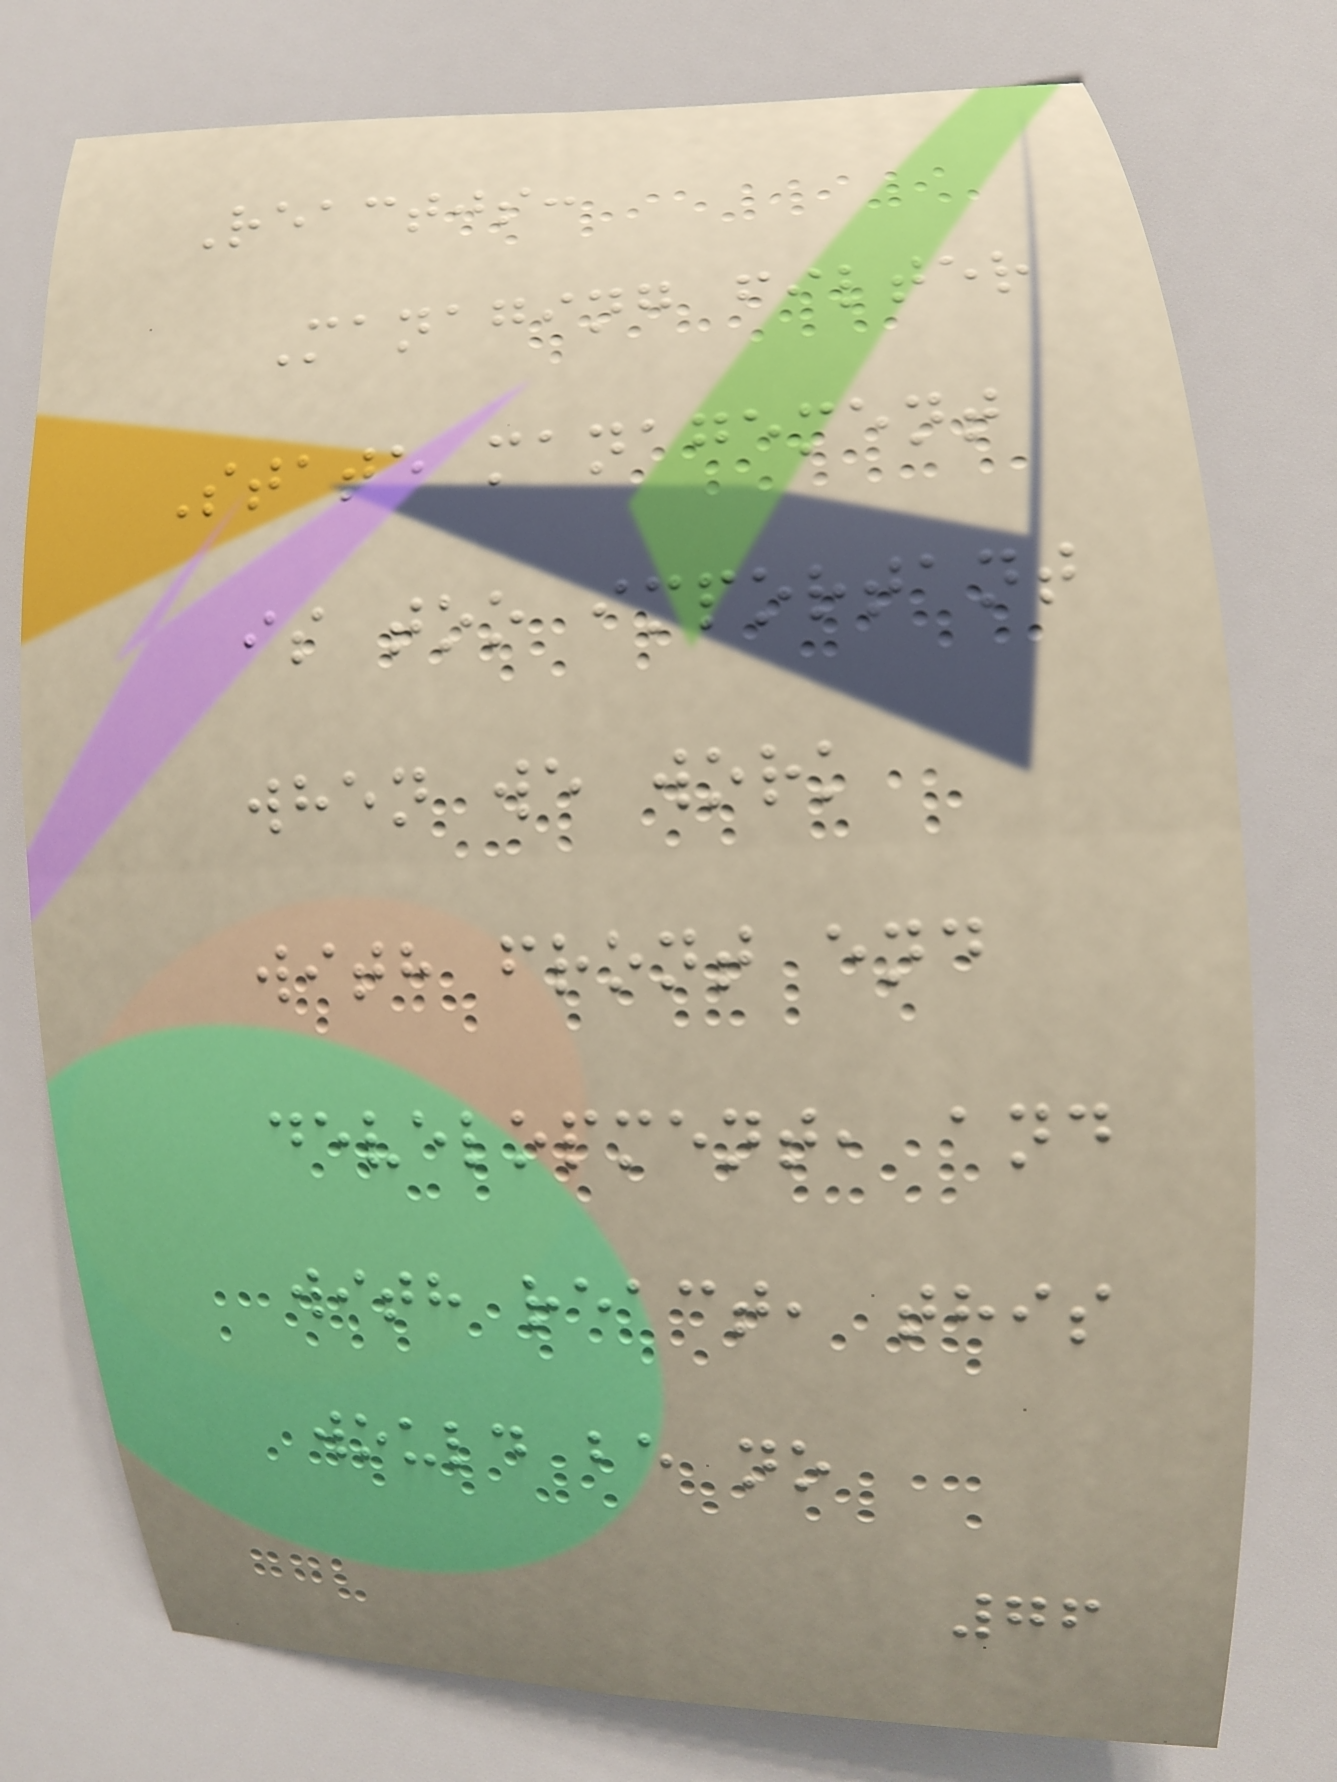Reactjs:
Managing filter
State management
is too important
when we work
with front end
development, and
with react, this
would be no
76
